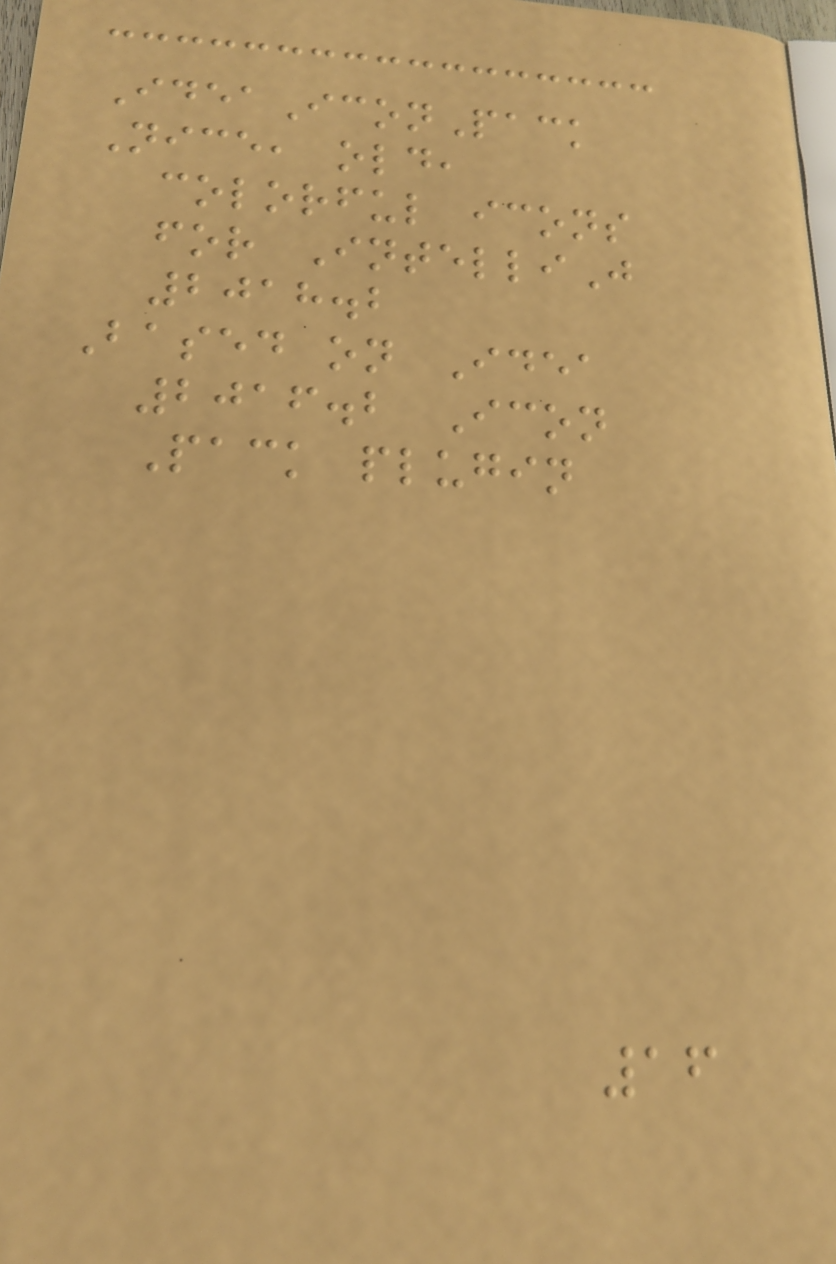IdeaIconPack
Nice, old,
colorful icons
for IntelliJ
2018.2
Based on Idea
2016.2 Icon
Pack plugin
16
